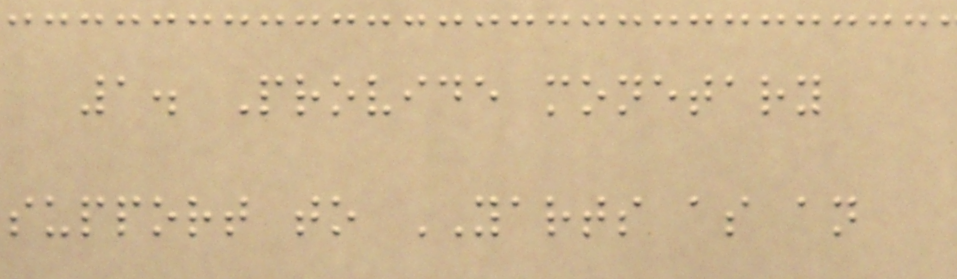1. Provide monetary
support to YARTS as an
